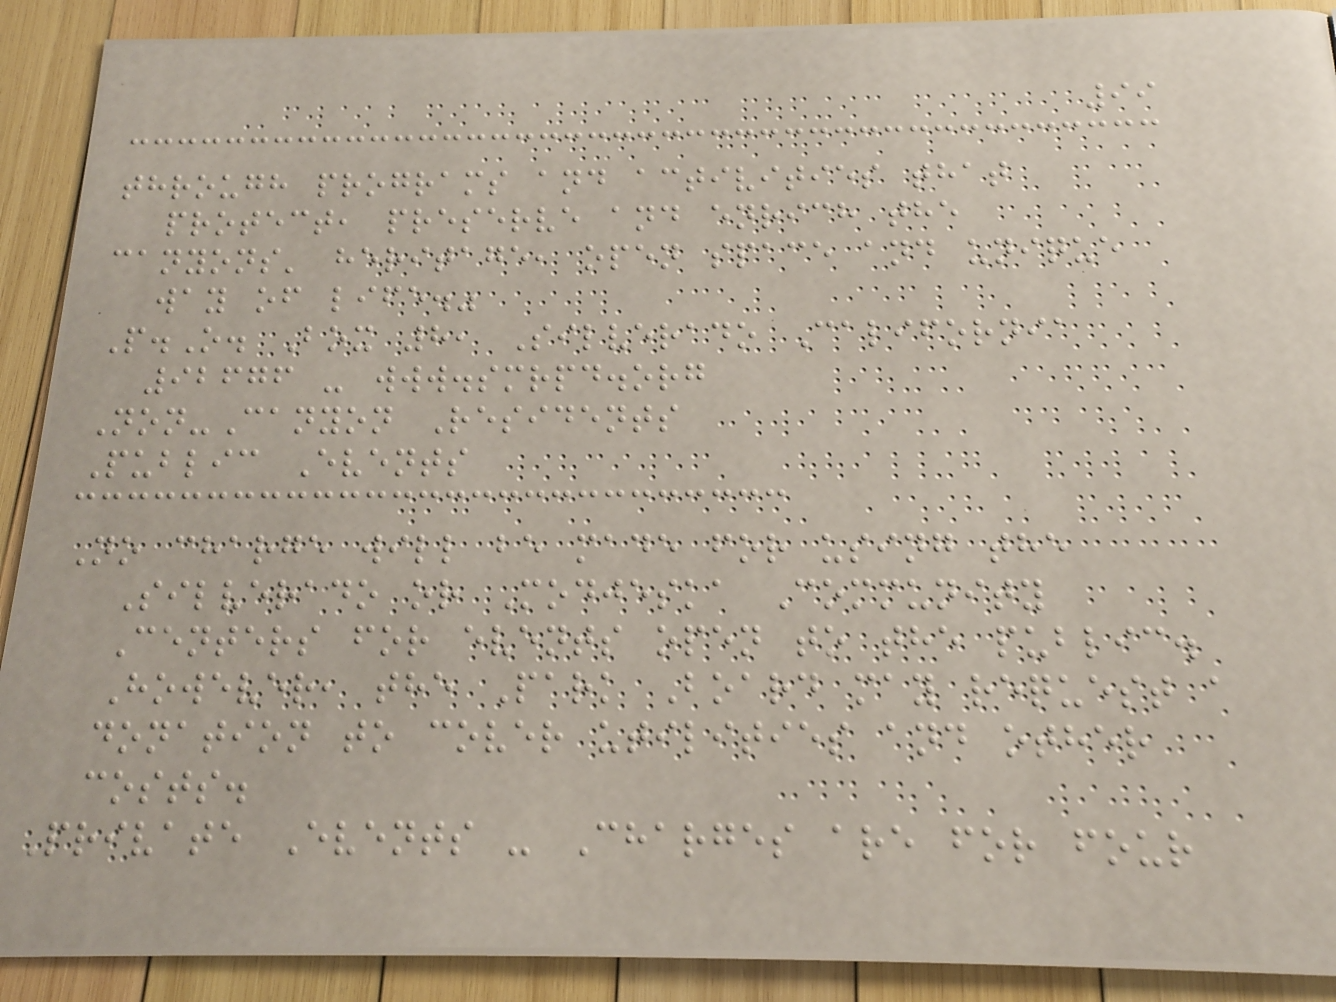99
through programs and activities that
protect, preserve and enrich the
canyons' heritage, open space and unique
way of life."
P.O. Box 8, Silverado California
92676 - www.smrpd.org
Non-Canyon Residents
Public Events
No charge will be made for using the
Silverado or Modjeska Community
Centers for events open to the public.
However, the Park Board may request a
donation to cover utilities and other
costs.
Private Events - Charges are for four
